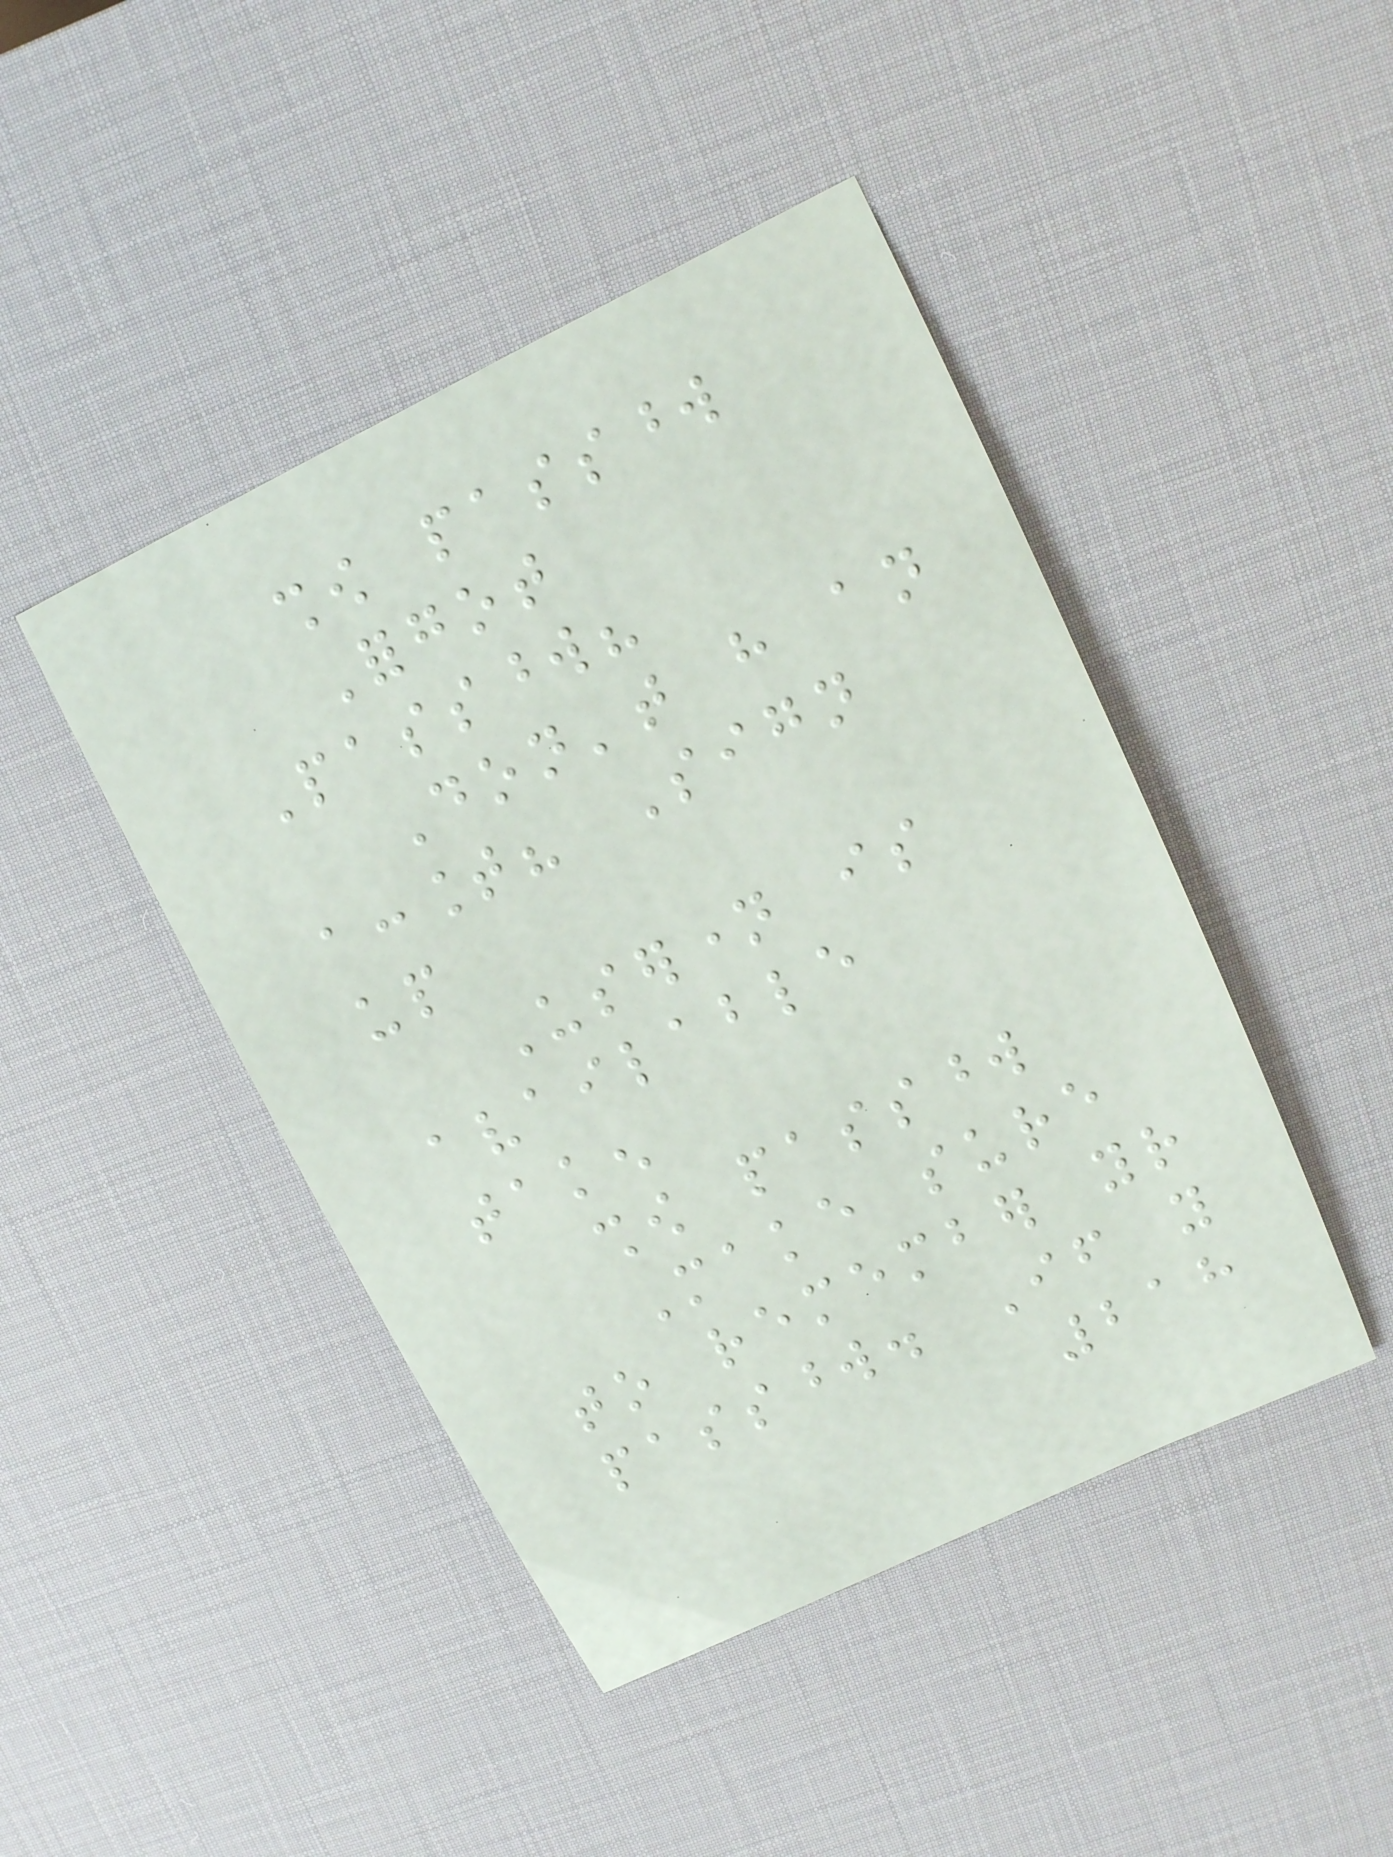show password
Forgot
Password?
Don't have an
account? Sign
up
Username is
available
taken
show password
Make sure
to remember your
password. If you
218
